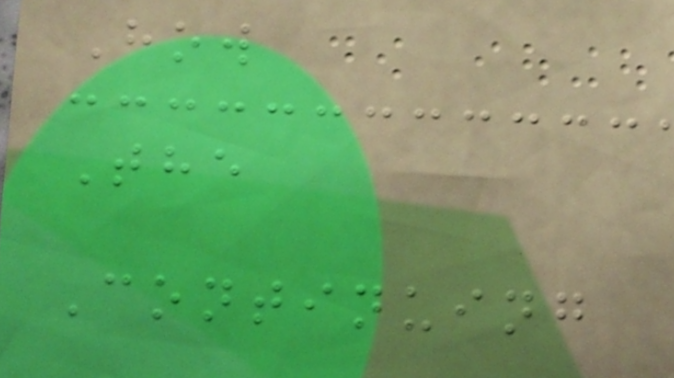How
The
Continuing
